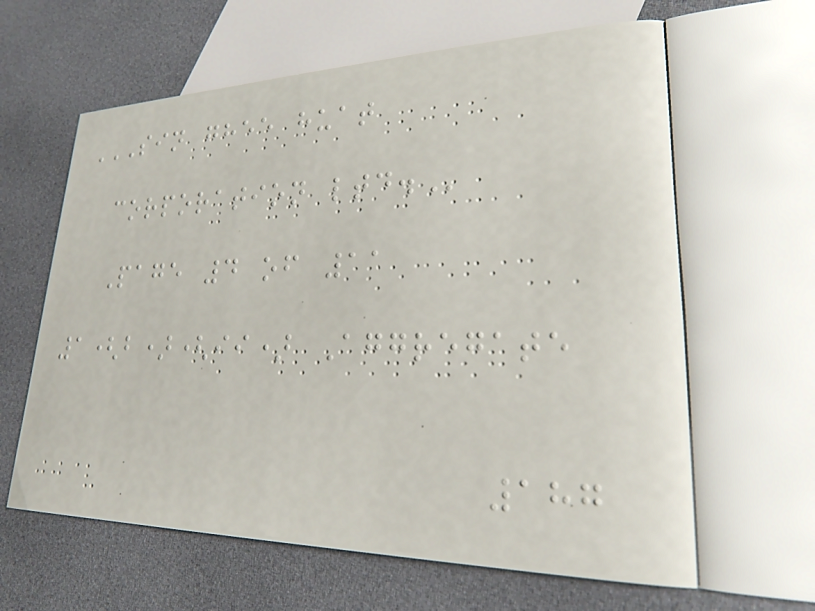SIN GHEE HUAT
CORPORATION LTD.
Page 4 of 11
1(b)(ii) Aggregate
187
